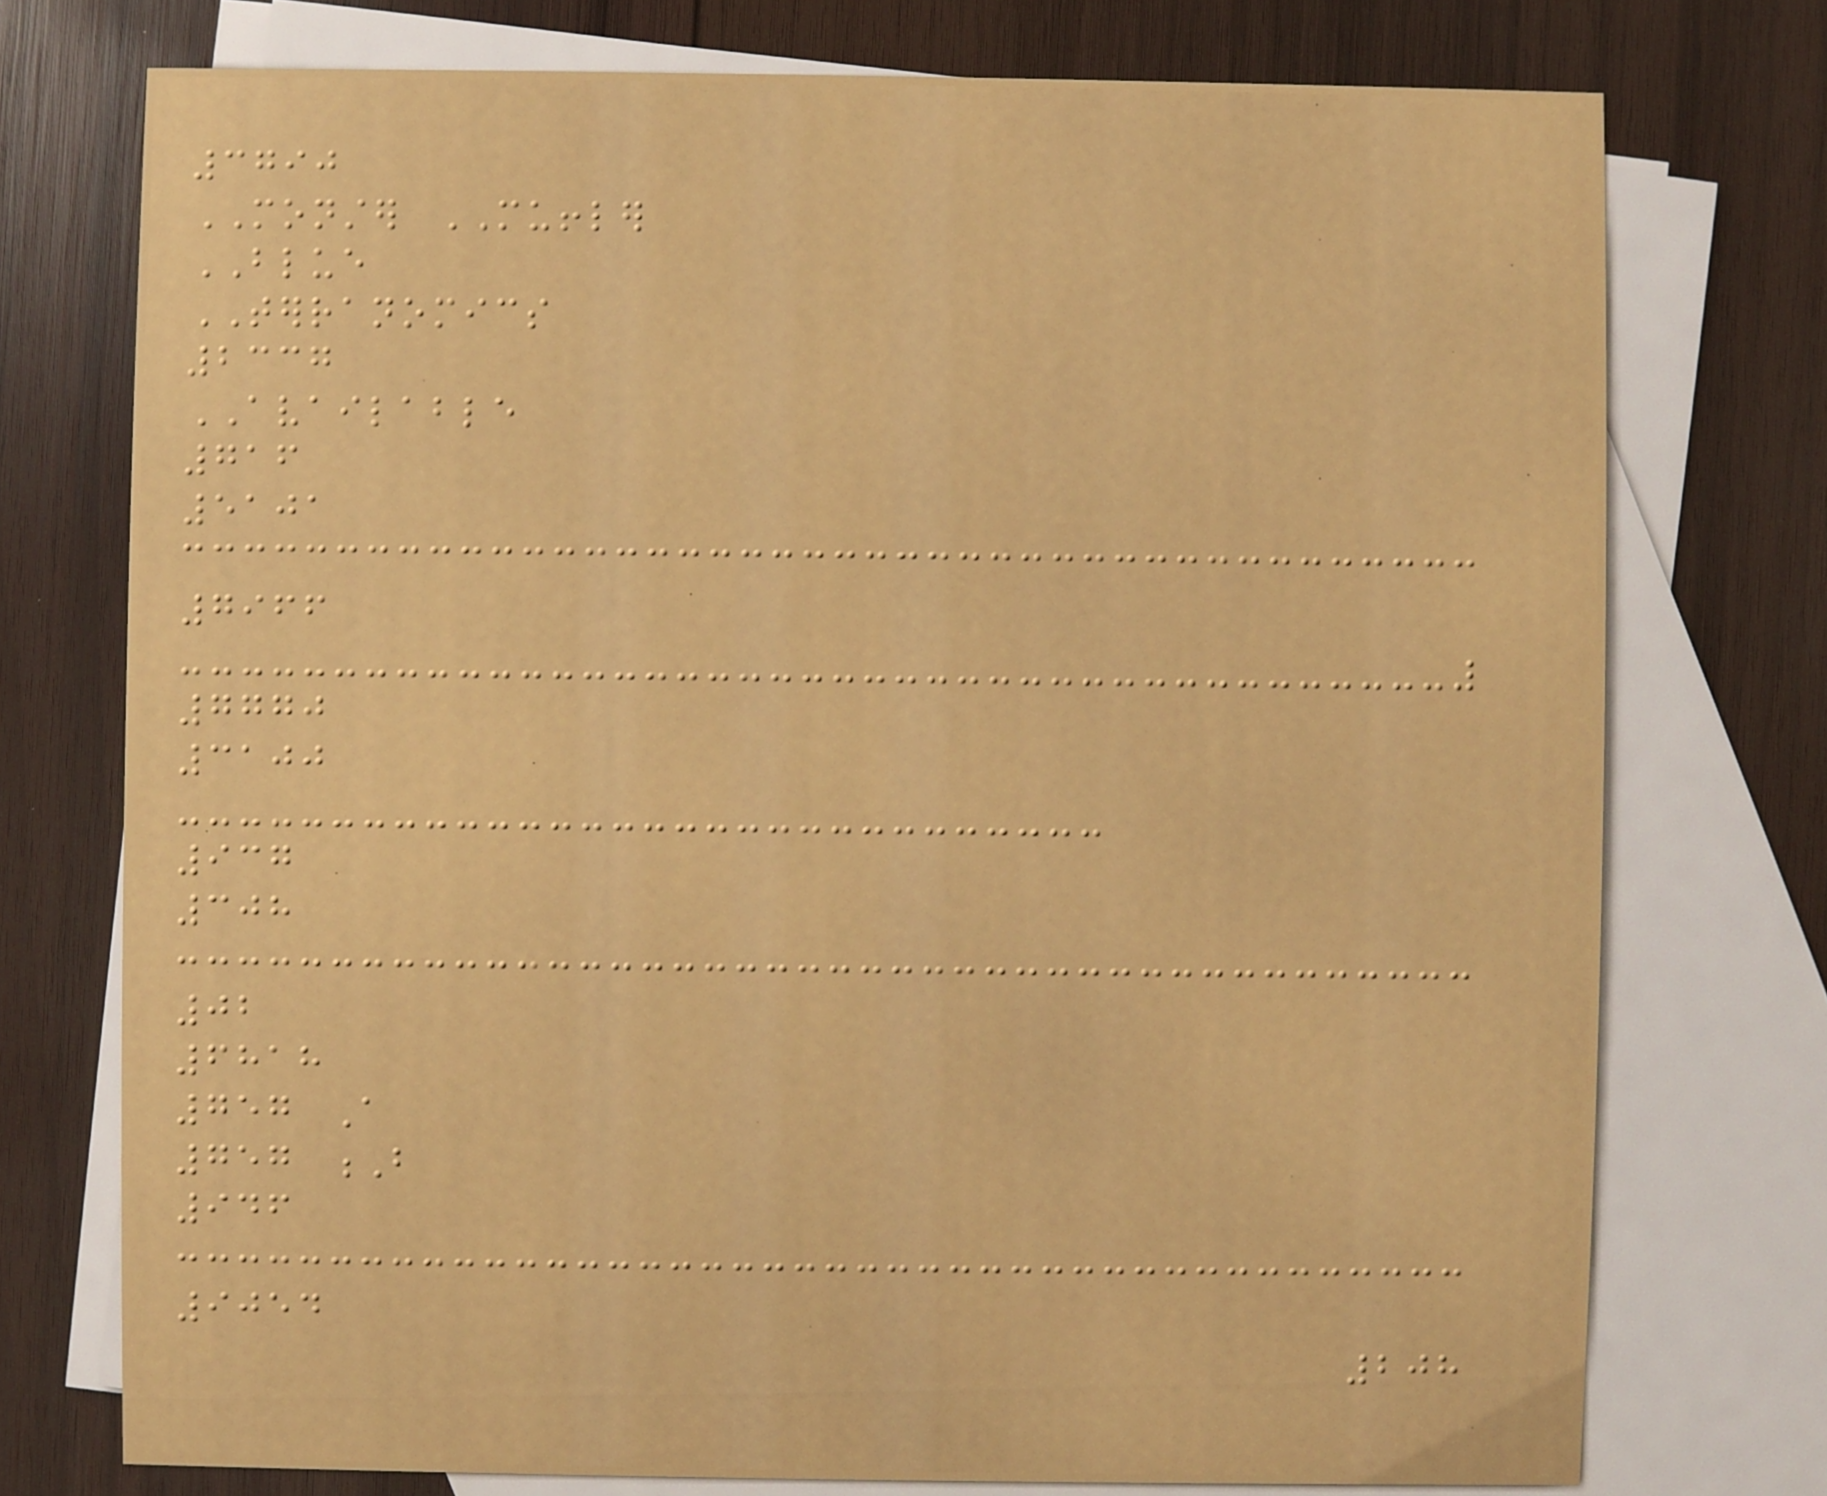3790
MONSTER MUFFLER
BLUE
TERRANOMICS
2337
AVAILABLE
716
5101
7966
7770
3100
937
308
02
6818
757 A
757 B
946
9054
208
